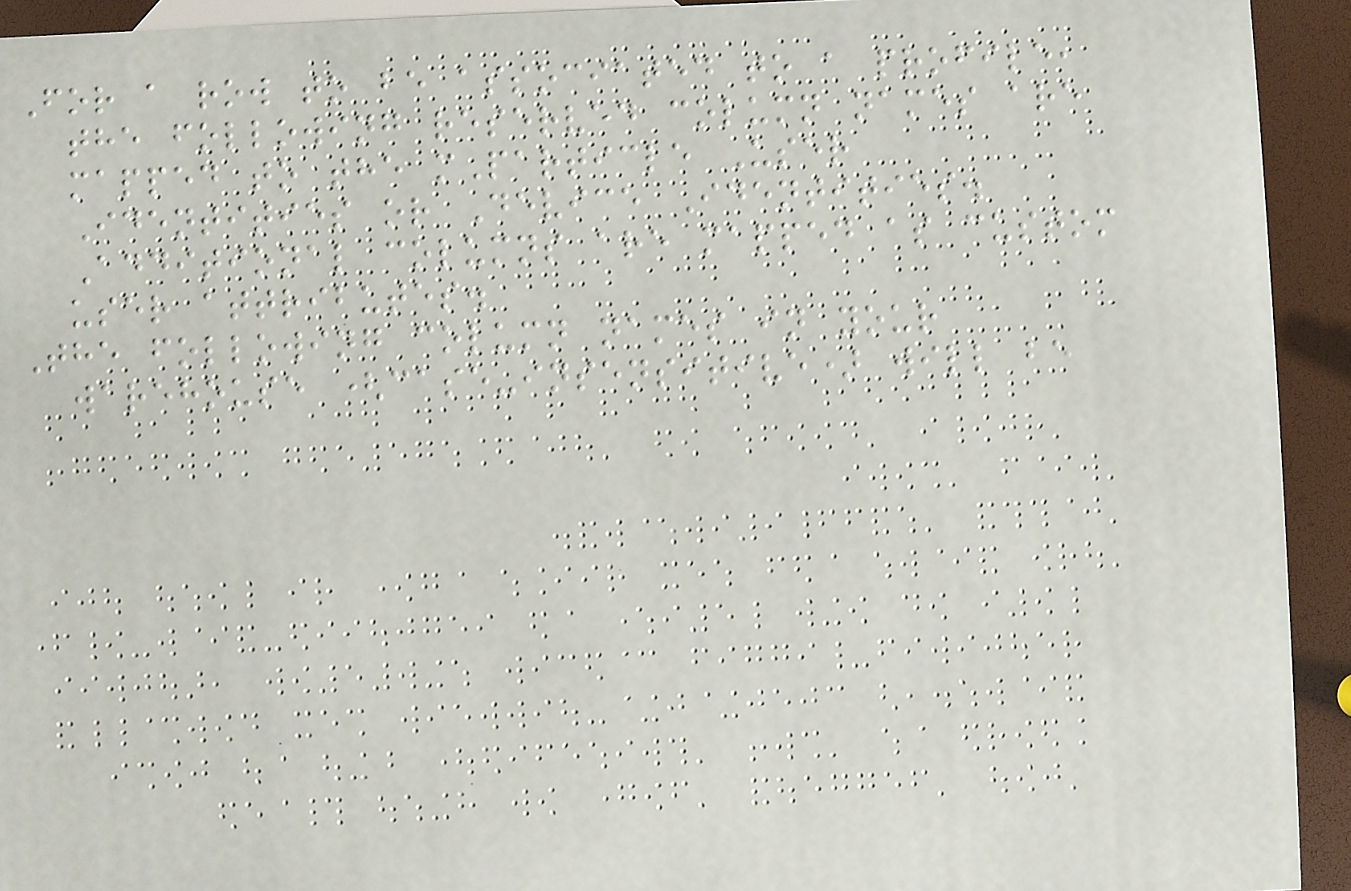For a row to be associated to a profile,
the following reserved column names are
mapped to the mParticle User
Identities or Device Identities.
Additional columns are mapped as custom
user attributes.
The following column names in your
warehouse (case-insensitive) will be
